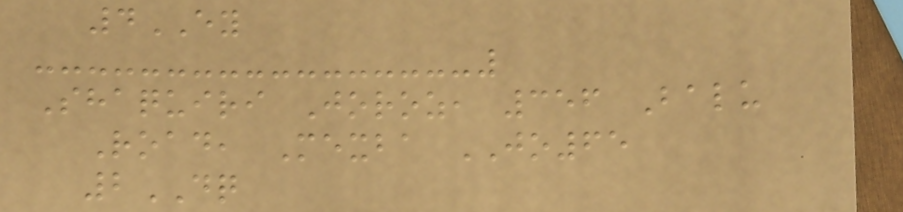4EY
Shaquiri Joroz, 356 Balu
Road, Mexba JO65
2DQ
